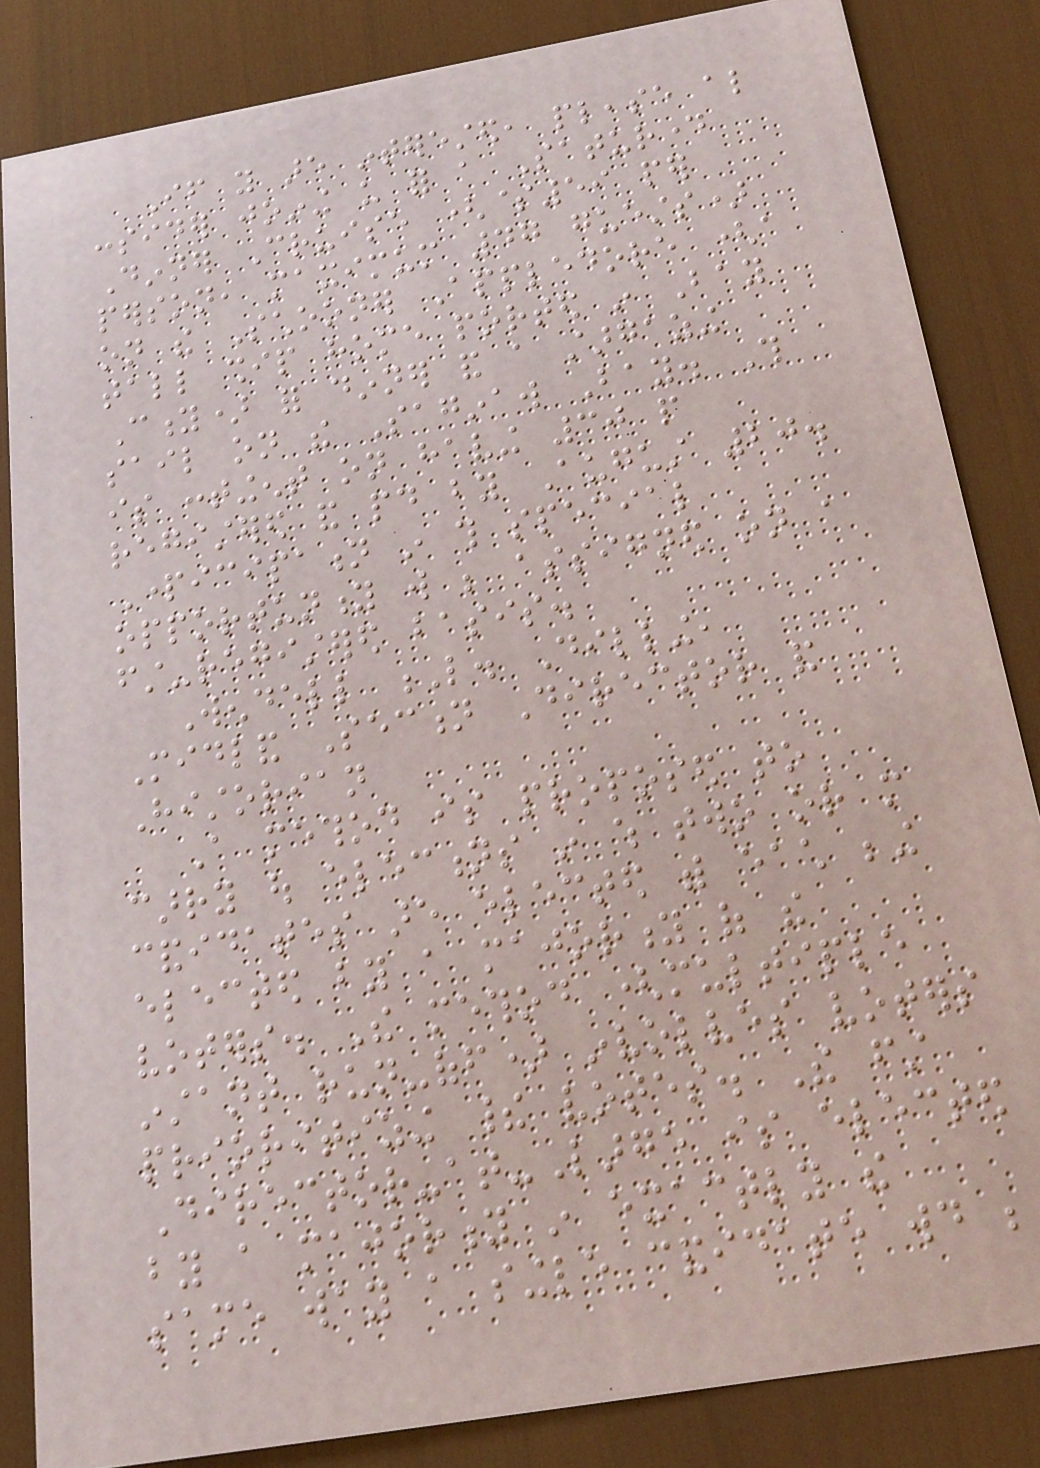If you are interested, please also
consider joining us for a Saturday
Dinner Cruise ($59 per
person, maximum 47 guests)
on the Schooner Appledore (a
tall ship home ported in Bay
City) for dinner and a stargazing
sail on the Saginaw Bay. This
is contingent on having 30 people
registered and paid by August 20.
Participation in this special
opportunity will be assigned on a
first-registered basis.
Wendell L. Dilling,
Midland Section Director and
Historian
A method is proposed to
carry out elections in which two or more
candidates are elected with each being
elected by a majority of the
voters. The method (multiple
instant run-off) involves voters
prioritizing their votes. The first
Director-at-Large is elected
by a majority in exactly the
same way a single candidate would be
